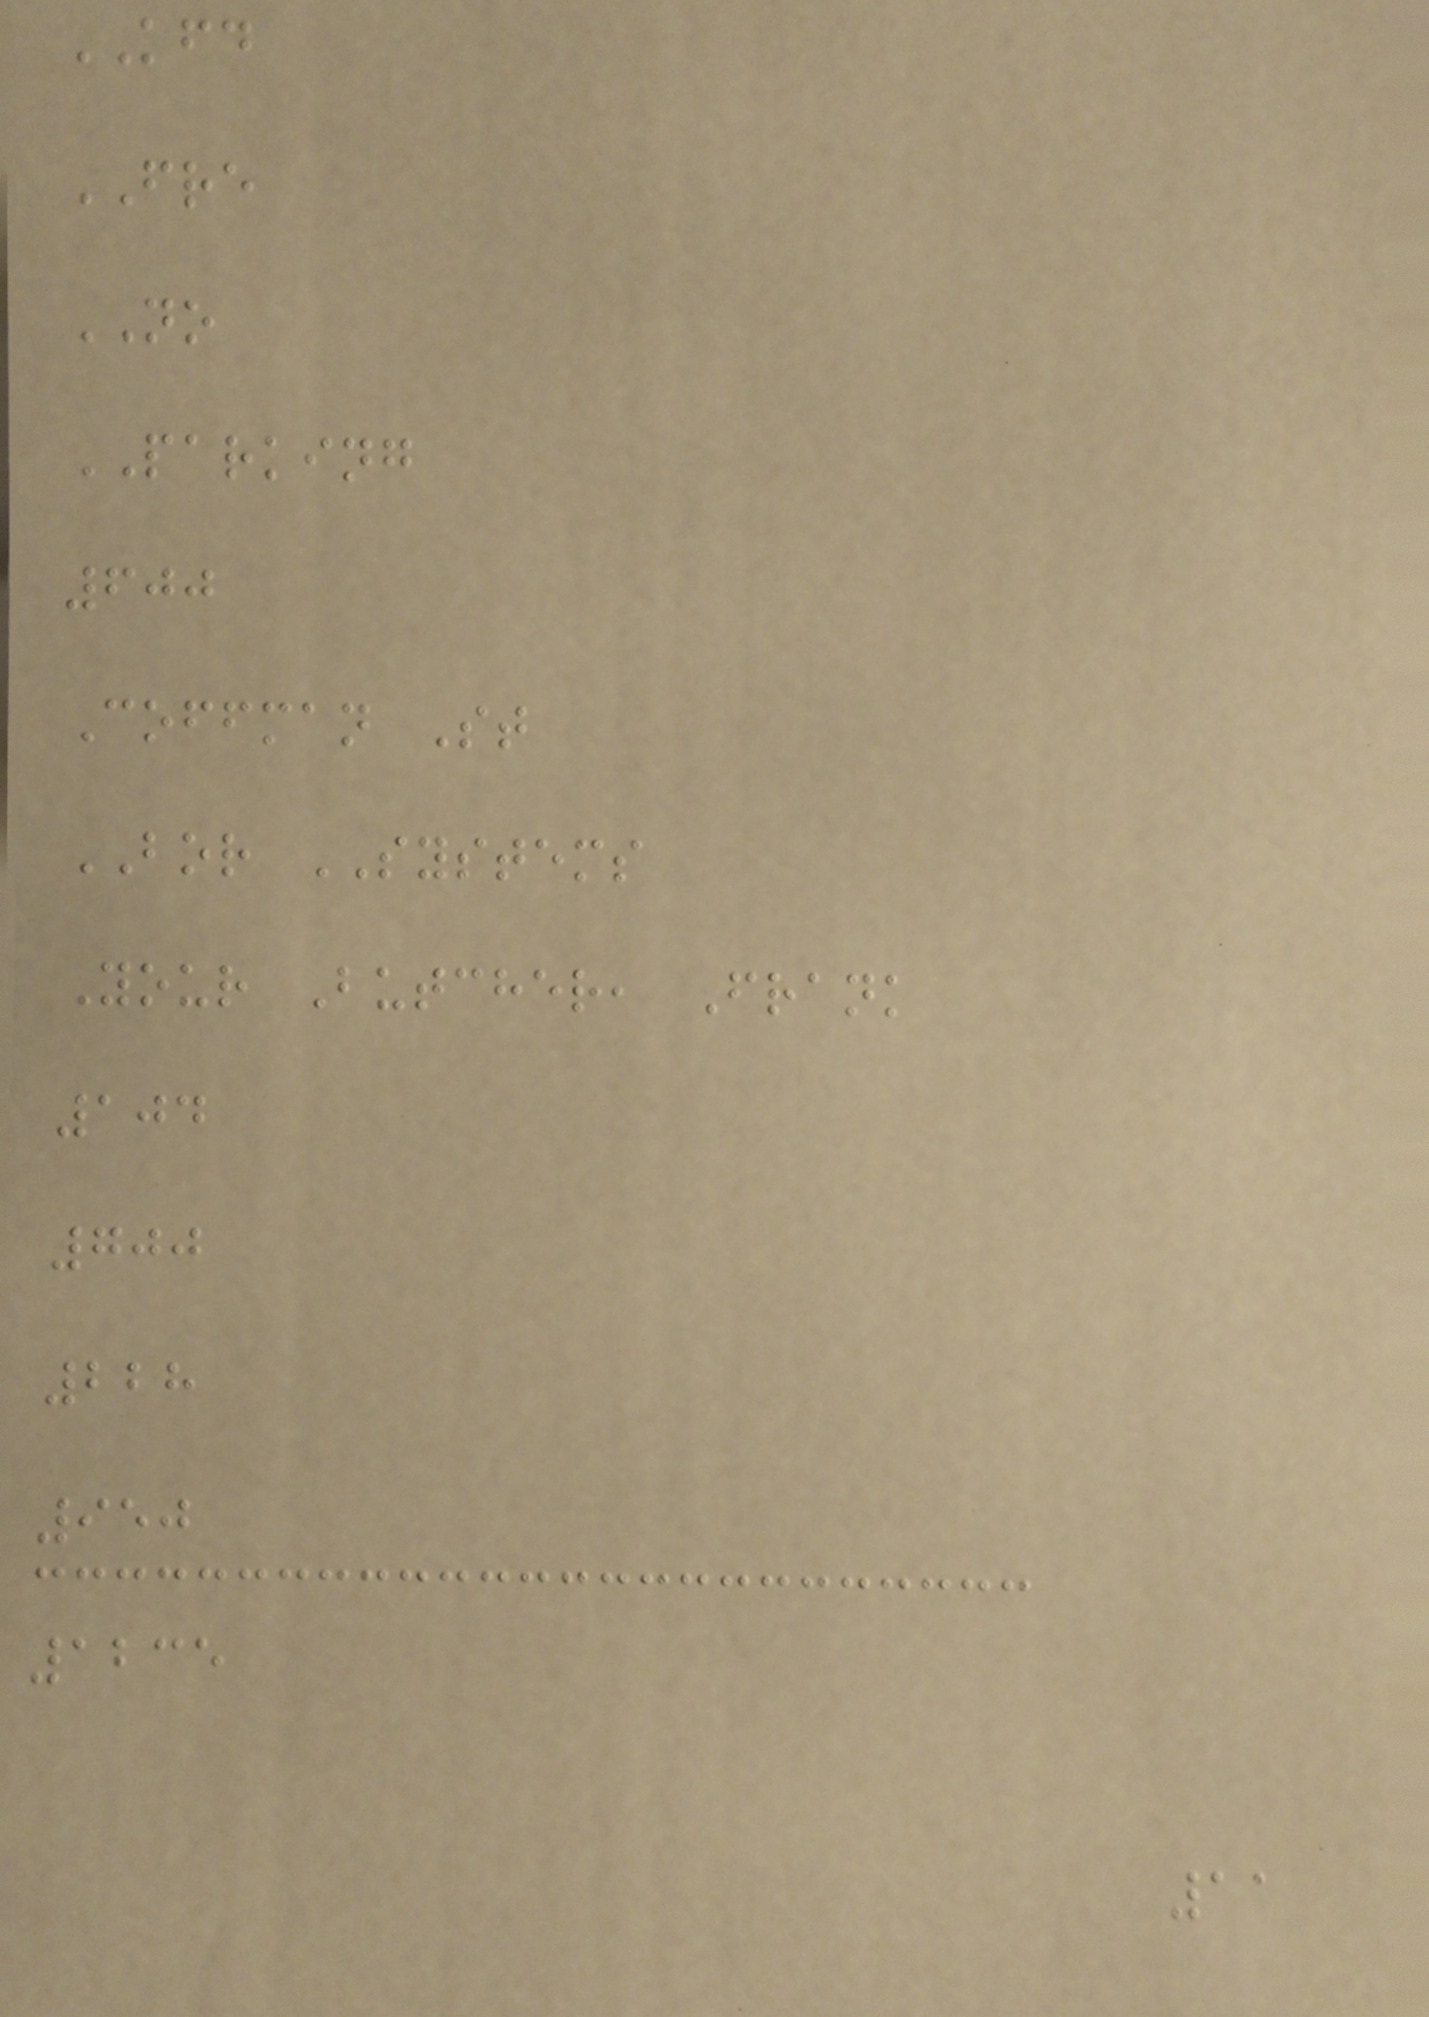KFD
FRE
NO
PARKING
600
Coffman St
BOR SYSTEMS
Your Butcher, Frank
104
700
228
950
1235
11
